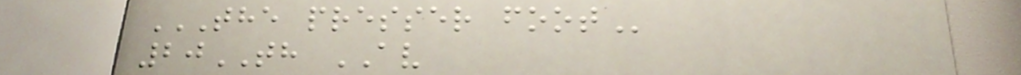THE PRESSER FOOT
20TH AV
